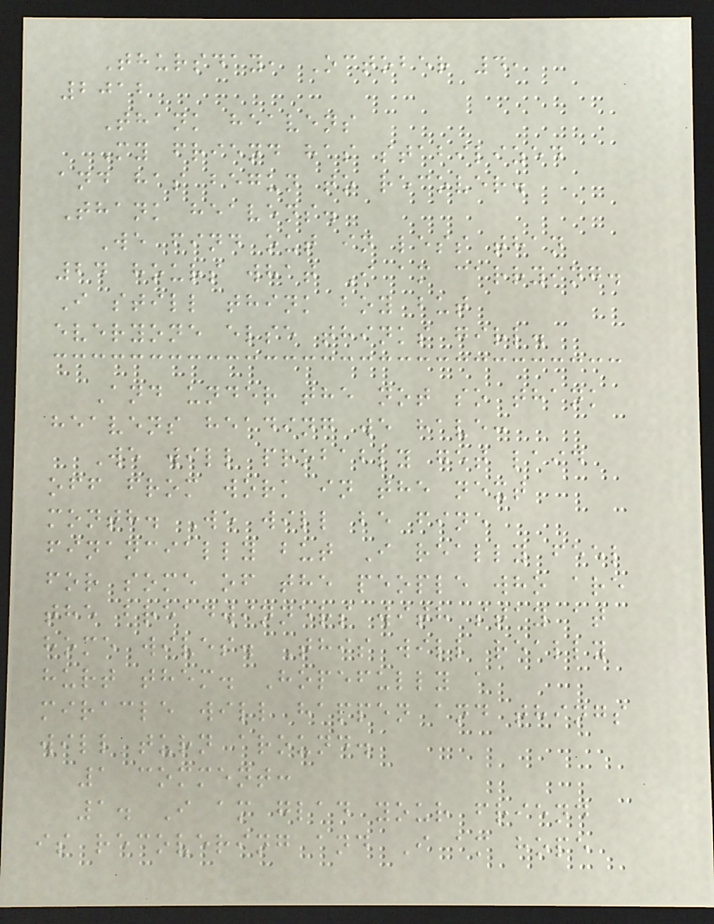Thursday, October 4,
2012
Thank heavens
My friend has stabilized
and has begun to recover.
Thank heavens.
We find out in less than
24 hours what I am carrying.
I still think boy but
everyone else thinks girl.
And under the not so thank
heavens heading we have:
We will probably get laid
off from work in the next
month. We will be fine
financially but I really feel
for some of the people who are
the breadwinners with stay at
home wives. This will really
hurt them. Hopefully a
miracle will happen and things
will turn around.
1 comment:
1. I am glad your friend
is recovering and I am hope
